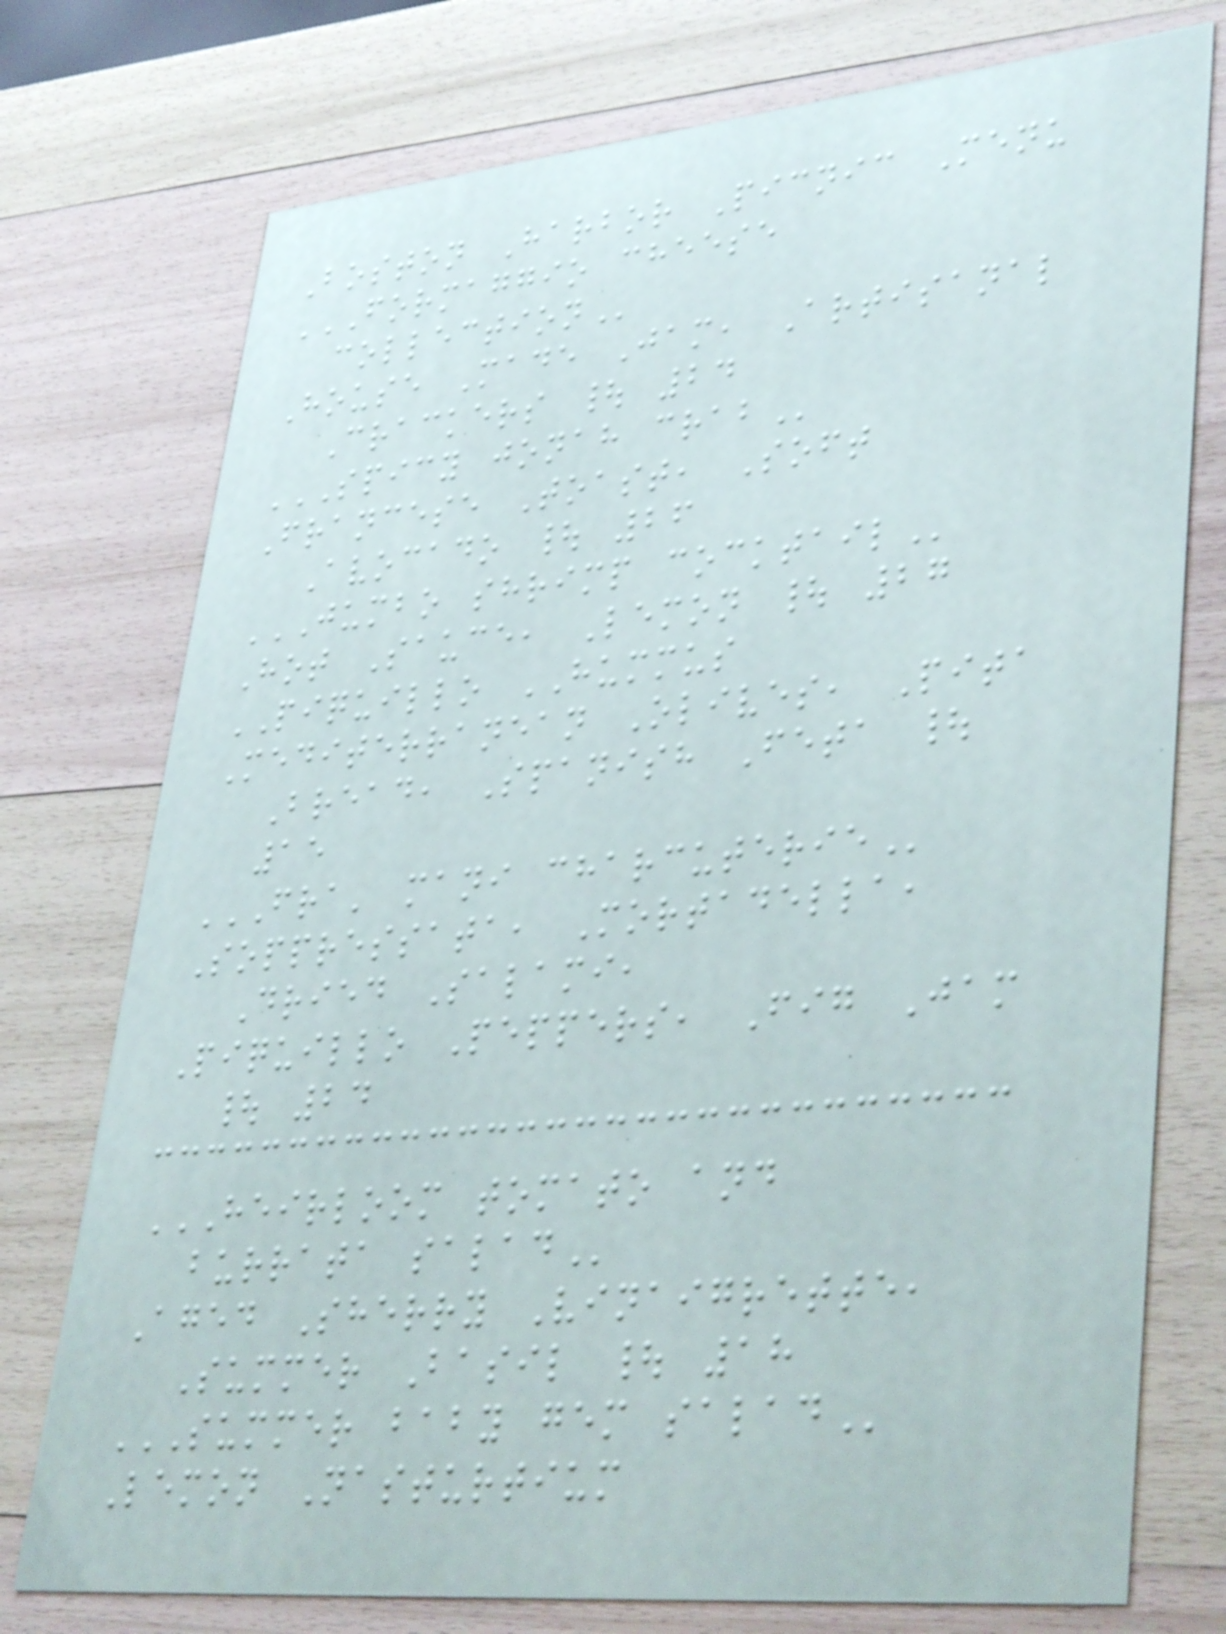Boston Harbor Picnic Menu
FORMAGGIO CHEESE
COLLECTION
House Made Jam, Artisanal
Crackers | 24
SPICY JONAH CRAB
Francese Toast, Soft
Avocado | 26
JUMBO SHRIMP COCKTAIL
Hot Sauce, Lemon | 27
PIQUILLO HUMMUS
Mediterranean Olives, Pita
Bread, Spanish Feta |
15
FRA' MANI CHARCUTERIE
Soppressata, Mortadella,
Dried Salami,
Piquillo Peppers, Fig Jam
| 24
HEIRLOOM TOMATO AND
BURRATA SALAD
Aged Sherry Vinaigrette,
Summer Basil | 18
SUMMER BABY GEM SALAD
Lemon Nasturtium
